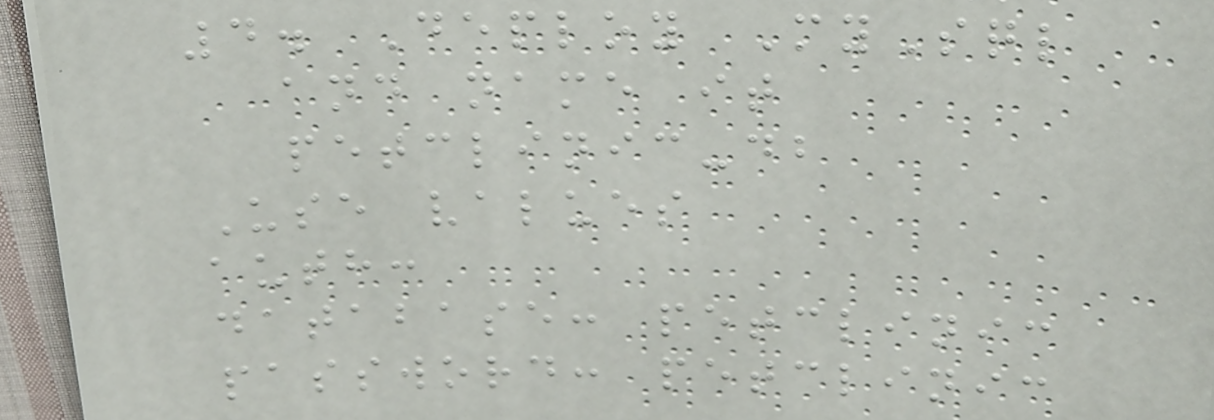4. Deploy MySql
and name it
petclinic-db
Use values
auth:
database: petclinic
password: petclinic
